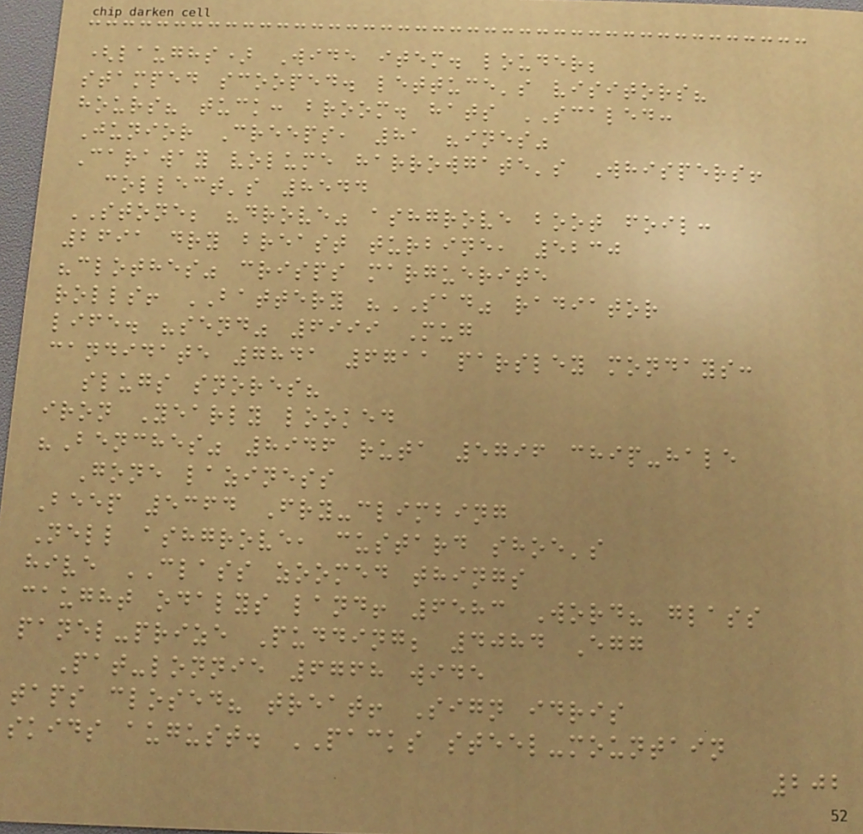(laughs) Wide item. louder;
stamped scooped. lettuce's visitors?
hours? tuck: broom. hats SCALED:
Junior Creeps, 81 "ines"
Caraway volume harrowgate's Whispers!
collect's 8544
STONE; "drove" ashgrove boot foil:
2691 dry breast turbine, 5230
"clothes" crisps marguerite
rolls! BATTERY "SAD" radiator
life. "send" 6999 Mug
candidate 7841 6711 parsley mondays:
slugs snores?
iron Yearly looked
"Benches" 8946 ruta 5796 chip-hale
Gone laziness
Beep 5364 Fry-climbing
Nell ashgrove, custard shoe's
hive CLASS zoomed things
caught odalys land! 6583 Word? glass
panel-prize Pudding; 4084 Egg
Pat-lonnie 6768 wide
taps closed? treat! Sign idris
skids august. PACKS steel-mountain
202
